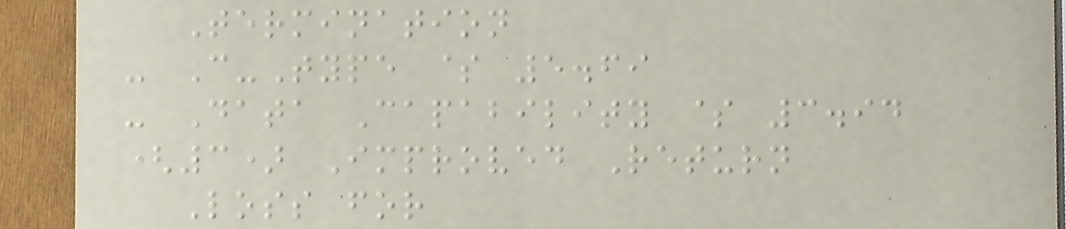Termination
- C-Type $ 5.69
- Data Capability $ 3.94
(3) Improved Return
Loss for
